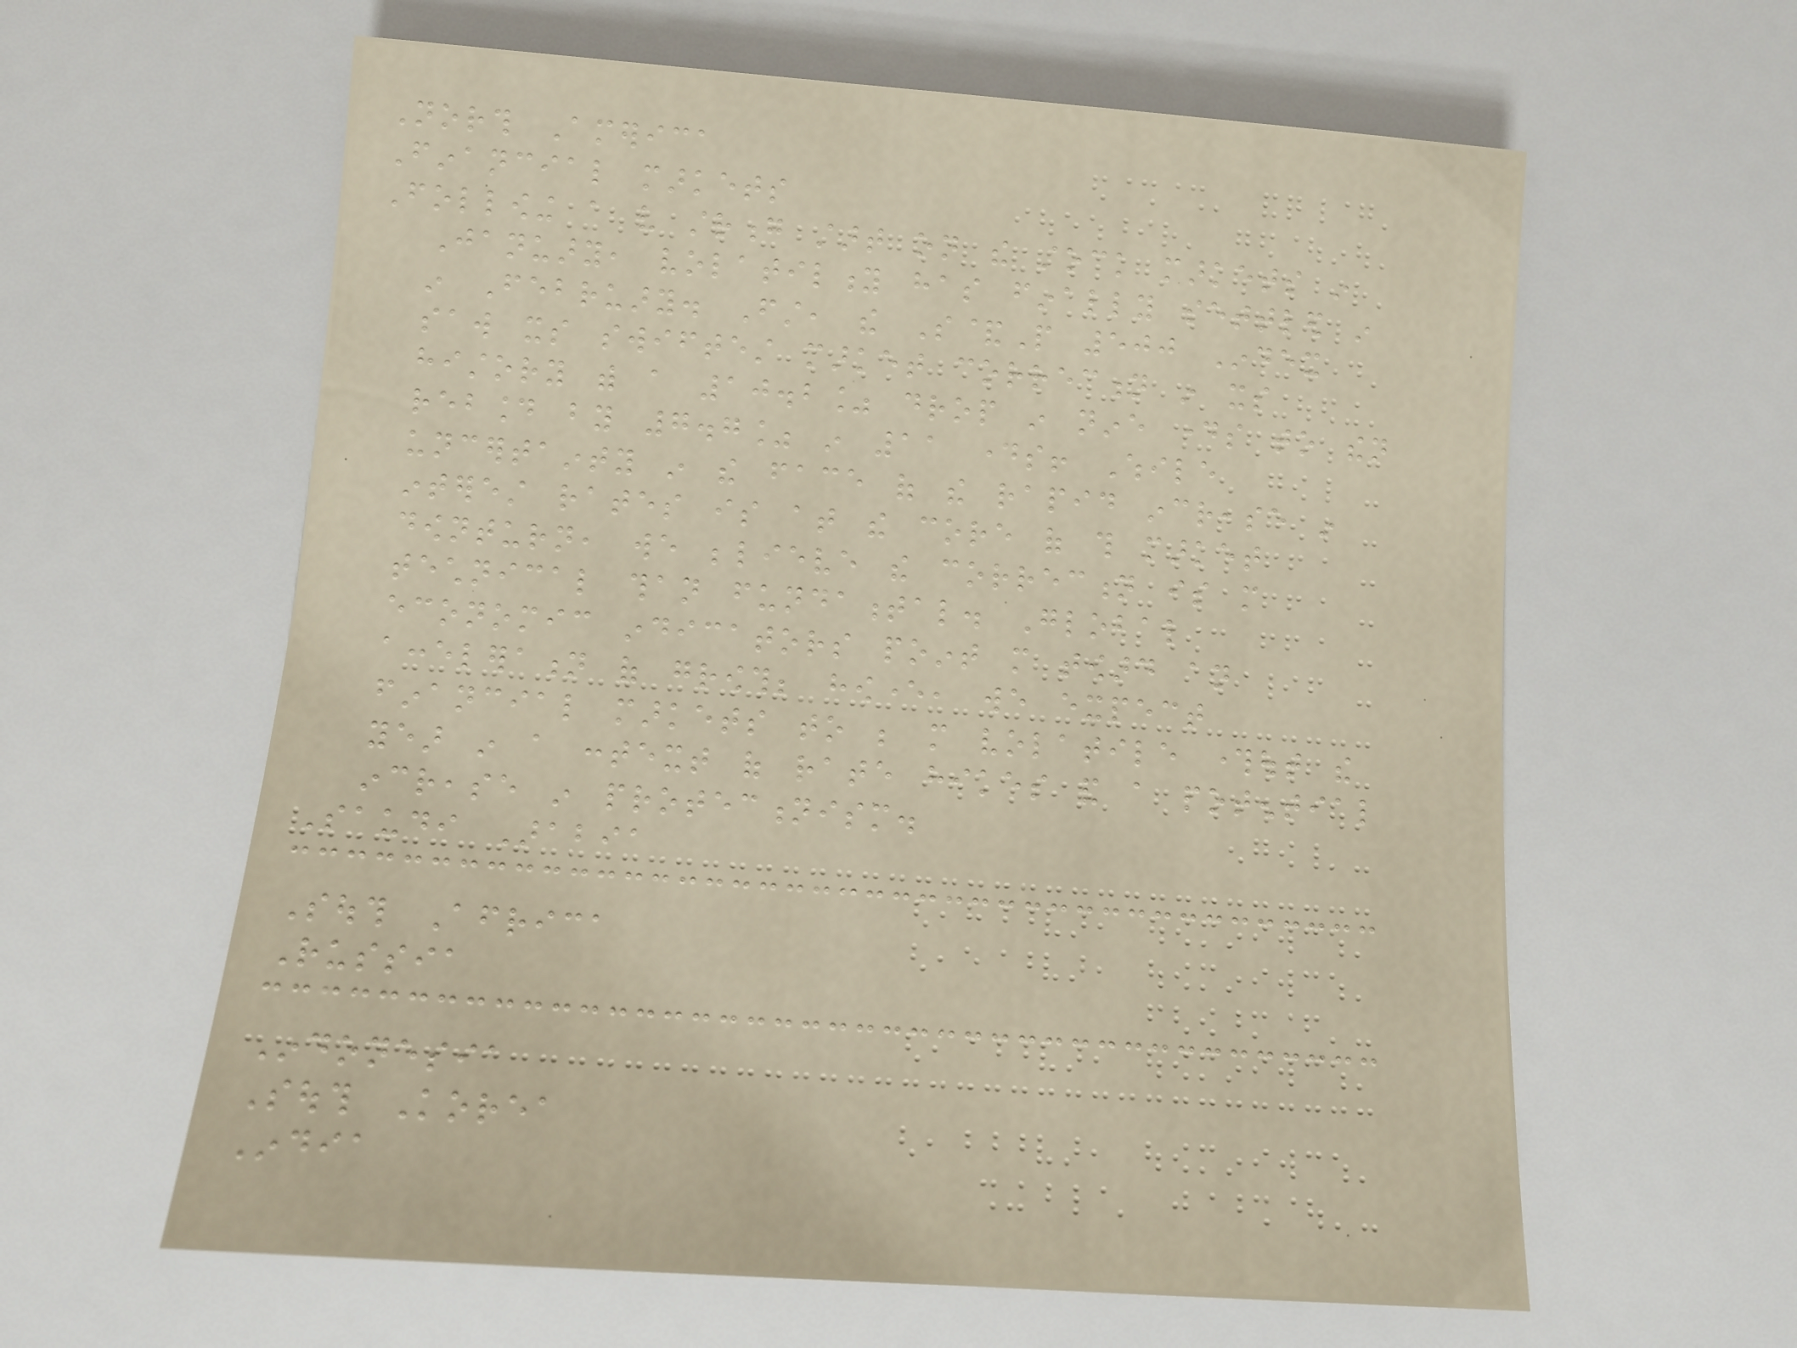North America
Financial markets
Following a very strong start on the stock markets in
January, volatility has finally settled in
in February. First, the S&P 500 Index
saw its swiftest market correction in its
history with a 10.2% drop in nine days to then
rebound by 7.7% in 11 days! While
uncertainty in the face of the rapid increase in
interest rates is at the core of this market
downturn, we believe the correction is more
technical than fundamental. Global
economic indicators point more toward an
acceleration of growth; however, we expect
financial markets to be more volatile throughout the
year in a context of rate hikes and a potential
increase in protectionism.
Saudi Arabia
South Africa
Russia
Indonesia
South Korea
India
